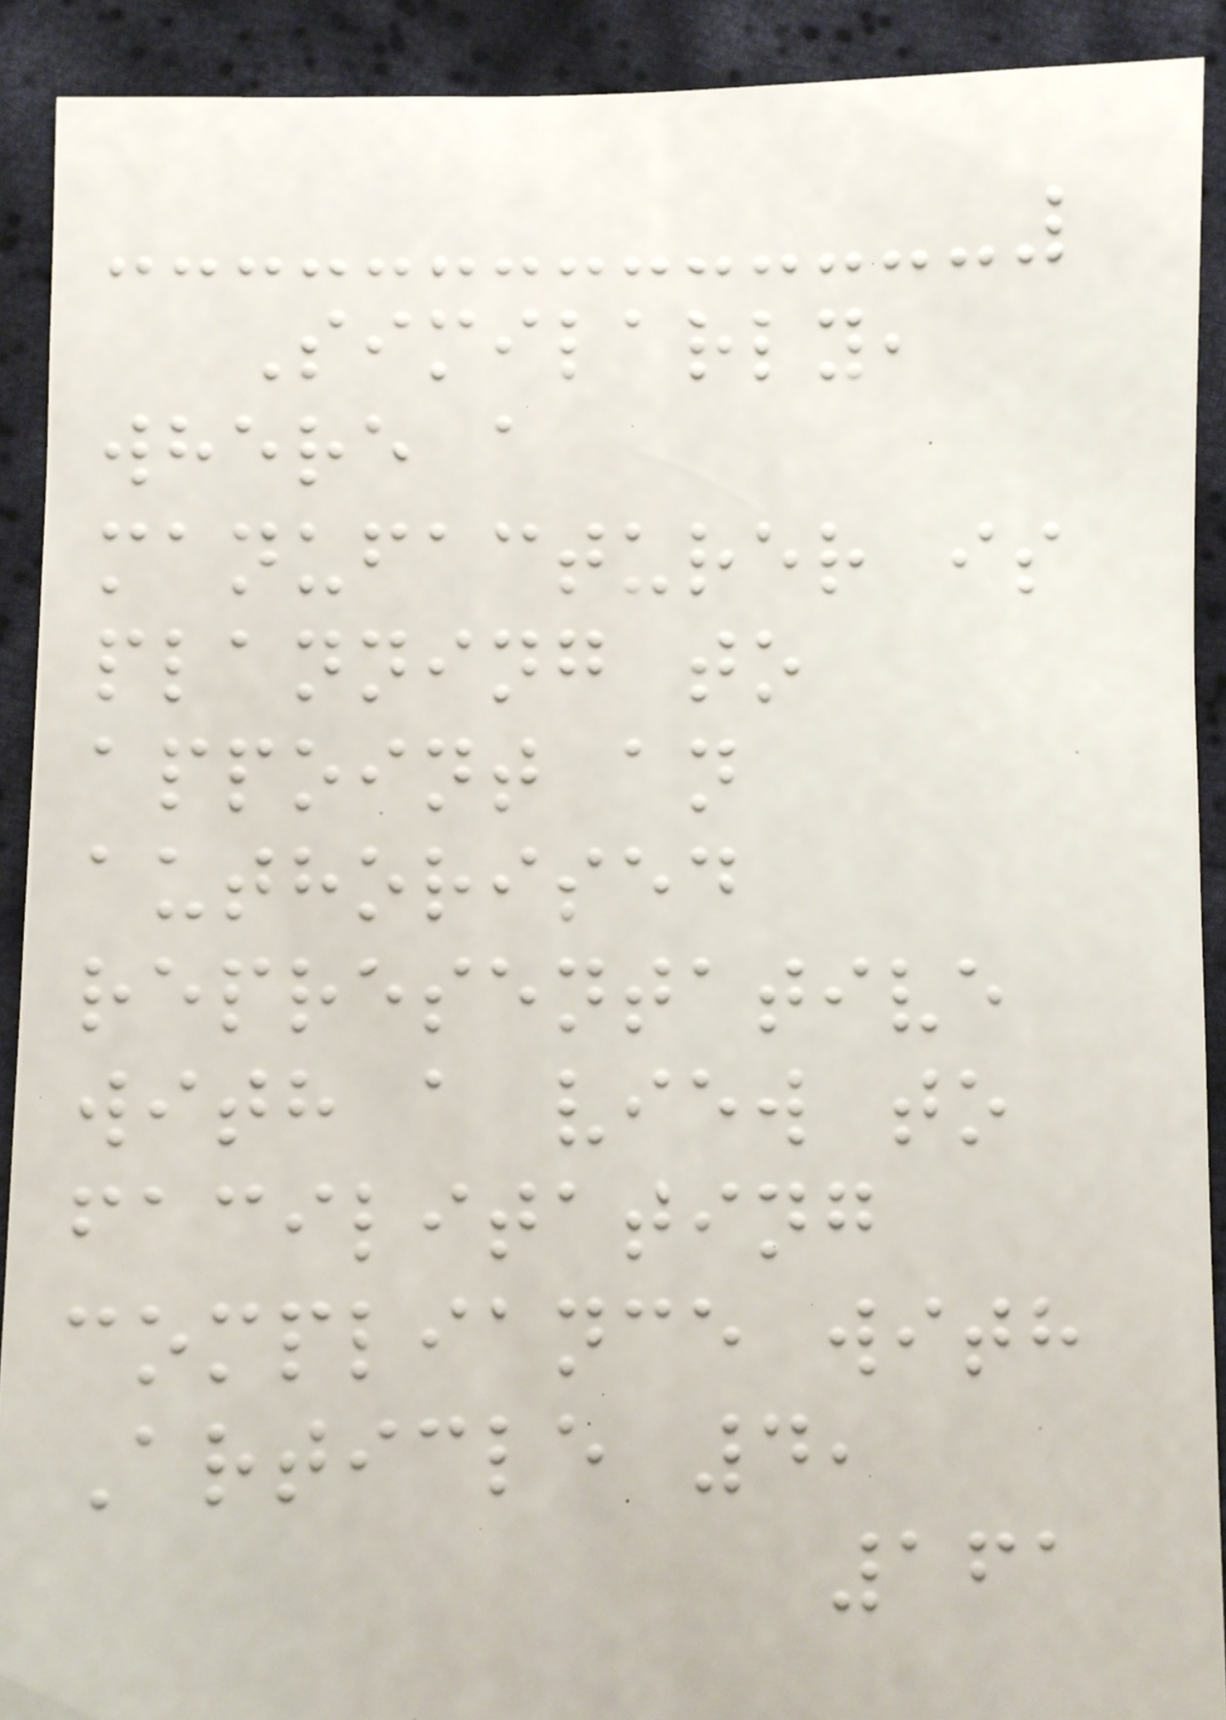Similarly,
where a
manufacturer is
planning to
appoint an
authorised
representative
with a view to
facilitating
compliance with
Article 4,
161
